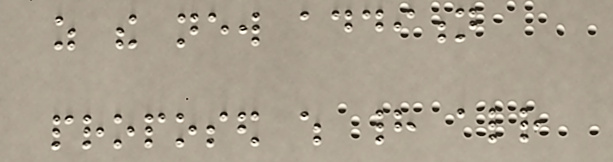as the new addition
proposed which had already
